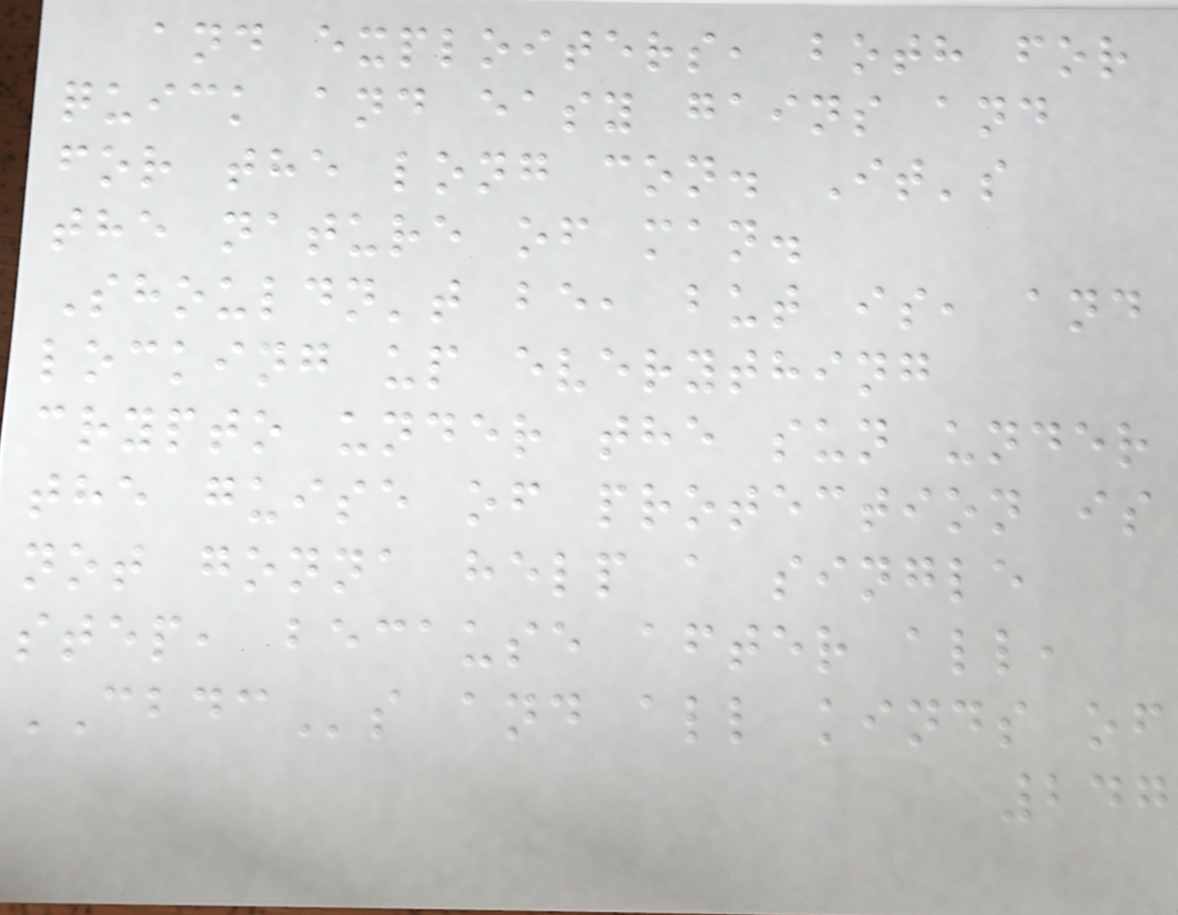and exploiters, both for
quick and easy gains and
for the long con. It's
the nature of man.
Shouldn't be, but is, and
locking up everything
crypto under the sun under
the guise of protection is
not gonna help a single
step, because after all,
CBDCs and all kinds of
247
